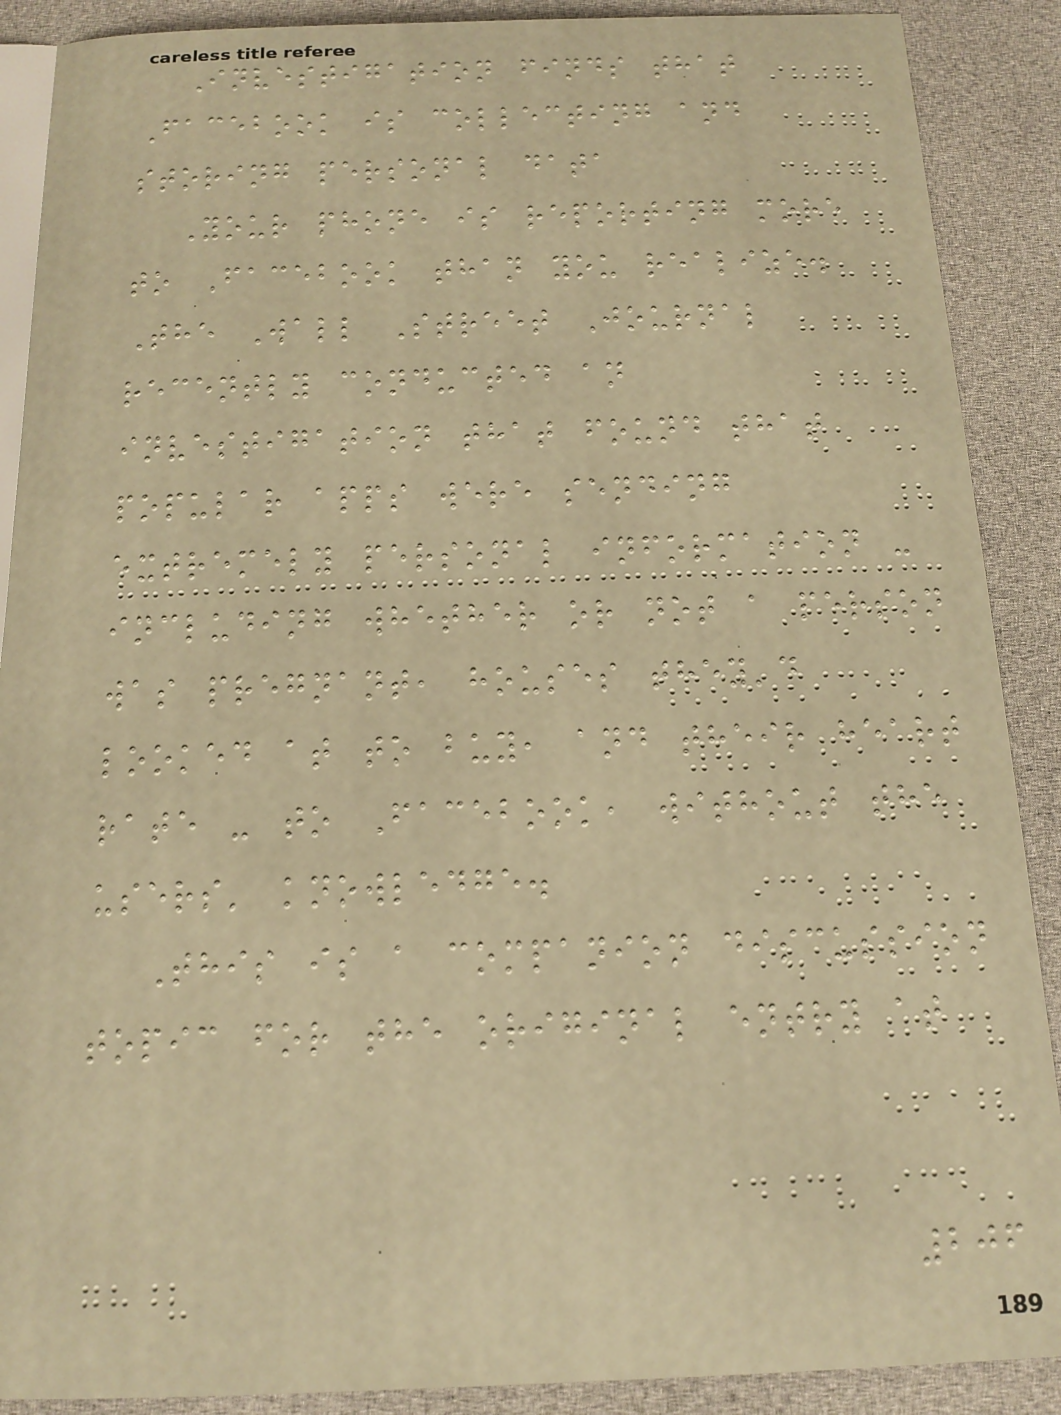Investigation finds that
Facebook is collecting and
storing personal data
Your phone is reporting more
to Facebook than you realize.
The Wall Street Journal
recently conducted an
investigation that found that
popular apps were sending
extremely personal information -
including whether or not a person
was pregnant, houses they'd
looked at to buy, and their heart
rate - to Facebook, without the
users' knowledge.
This is a companion discussion
topic for the original entry at
206
